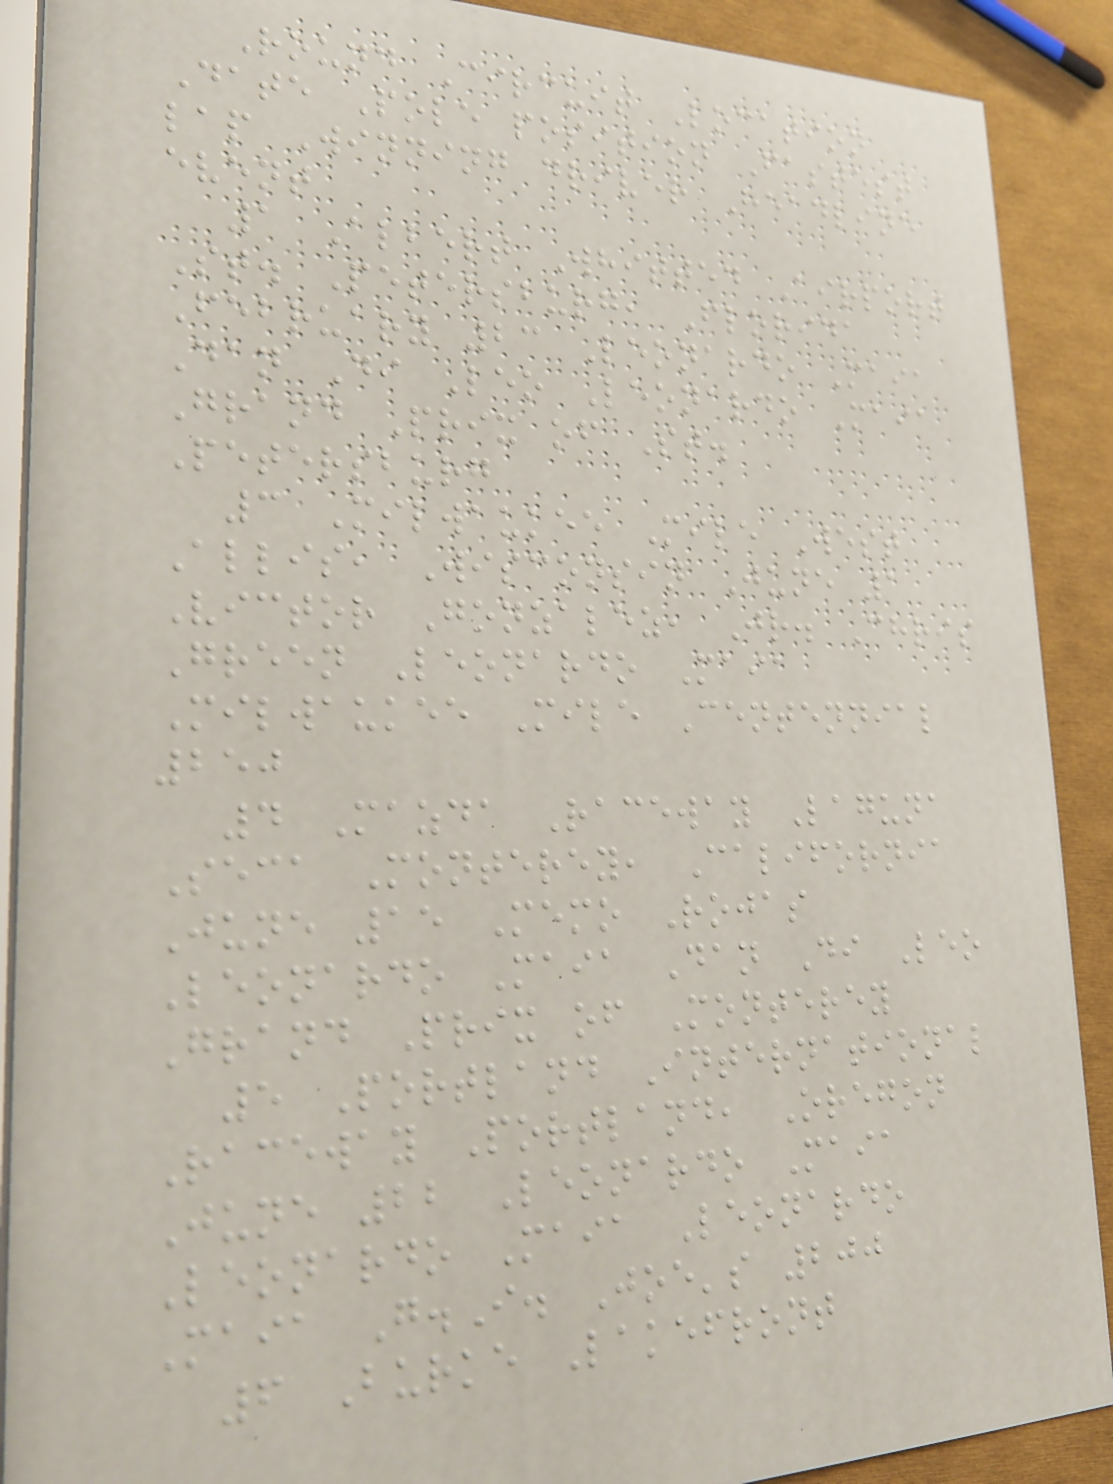Round Circuit Location
Date Pole position Fastest
lap Winning driver Headline
event
1 Albert Whitted Airport
St. Petersburg, Florida
February 23 Leonardo Maia
Dan Di Leo Leonardo Maia
Grand Prix of St.
Petersburg
3 Milwaukee Mile West
Allis, Wisconsin June 1
Victor Gonzalez, Jr. Chris
Green Leonardo Maia
Milwaukee Mile Centennial
250
4 Mazda Raceway Laguna
Seca Monterey, California
June 15 Memo Rojas
Leonardo Maia Dan Di Leo
Grand Prix of Monterey
5 Portland International
Raceway Portland, Oregon
June 22 Leonardo Maia
Leonardo Maia Leonardo
Maia G.I. Joe's 200
6 Burke Lakefront
